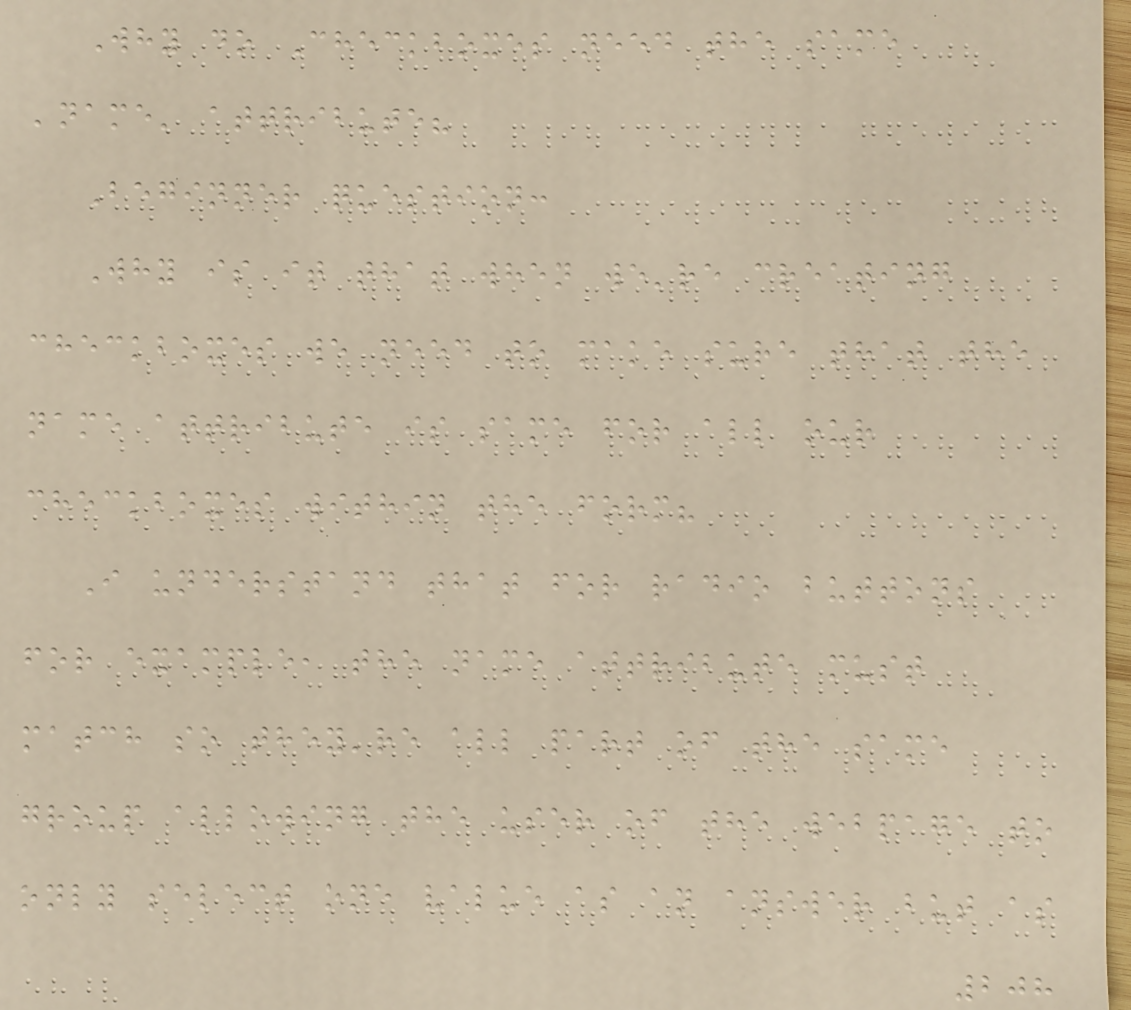Why do Checkboxes need the same
'name' attribute?
Beginner question:
Why is it that when we're creating
checkboxes we need to make sure that the
name attribute is same for all our
checkboxes within the form?
I understand that for radio buttons
for example, the name attribute must
match so they're all part of the same
group allowing the user of the webpage to
only select one value as an answer but as
208
